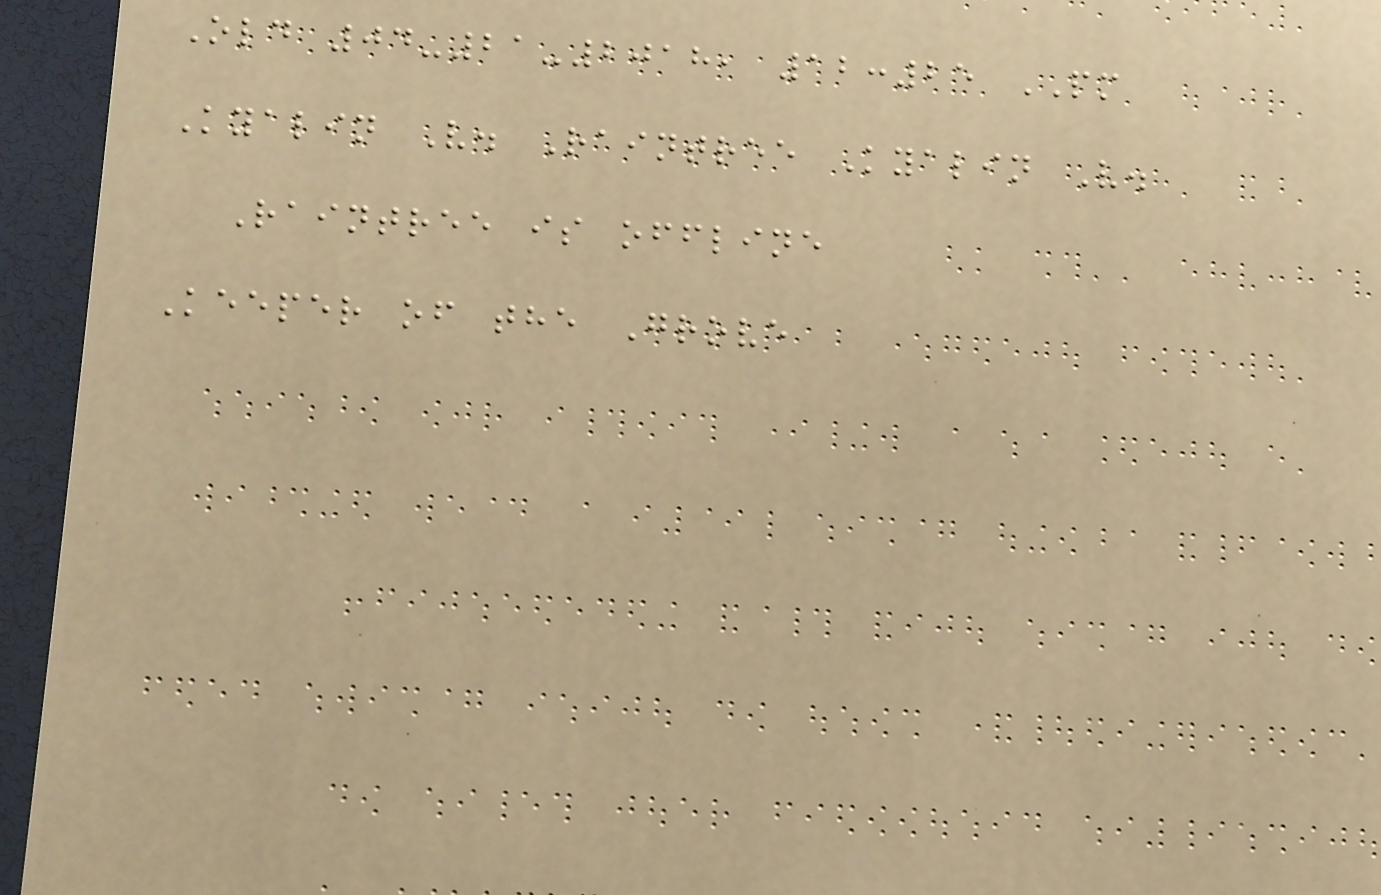Old 04-21-2018, 12:25 PM
Kyalin V. Raintree Kyalin V.
Raintree is offline
Keeper of the Grove
